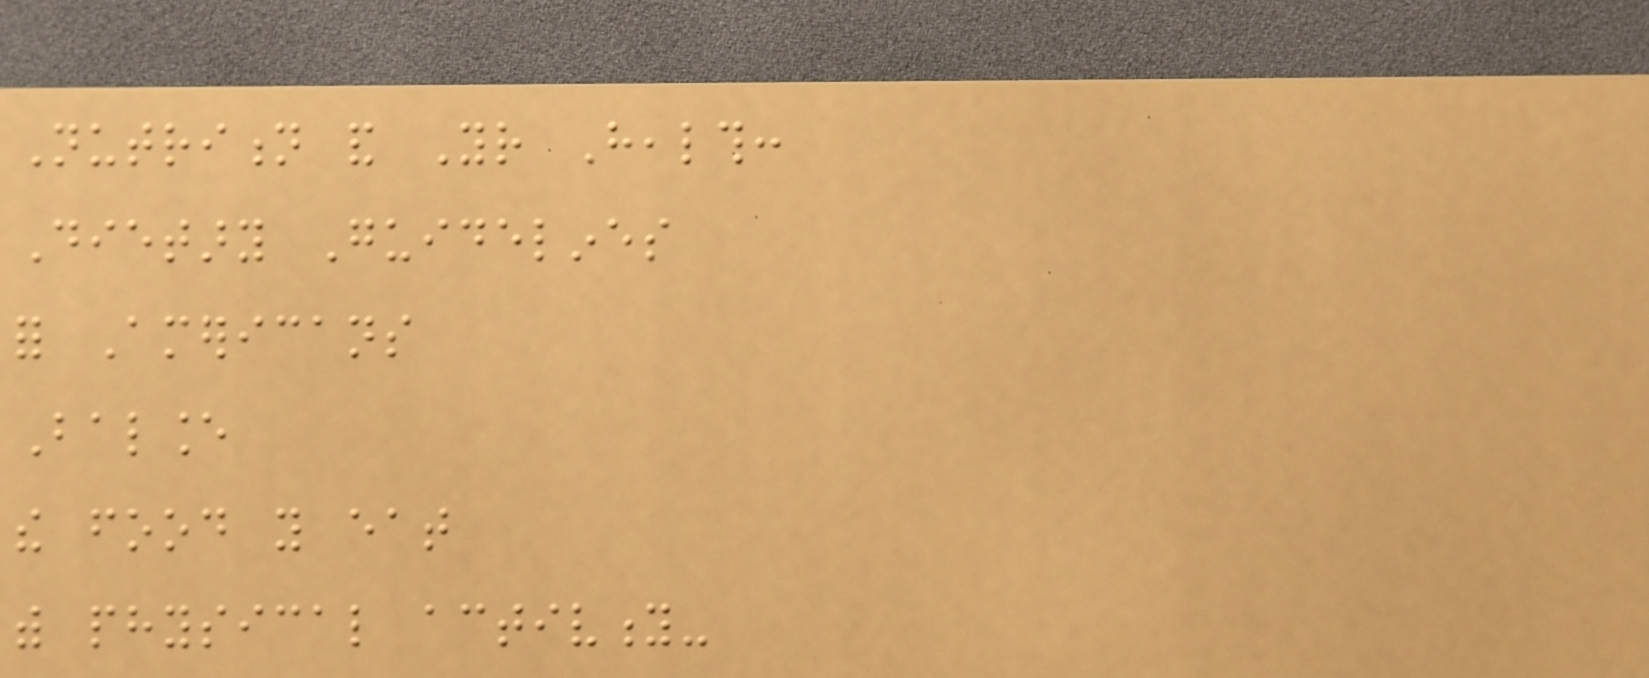Nutrition and Your Health:
Dietary Guidelines
for Americans
Balance
the food you eat
with physical activity-
